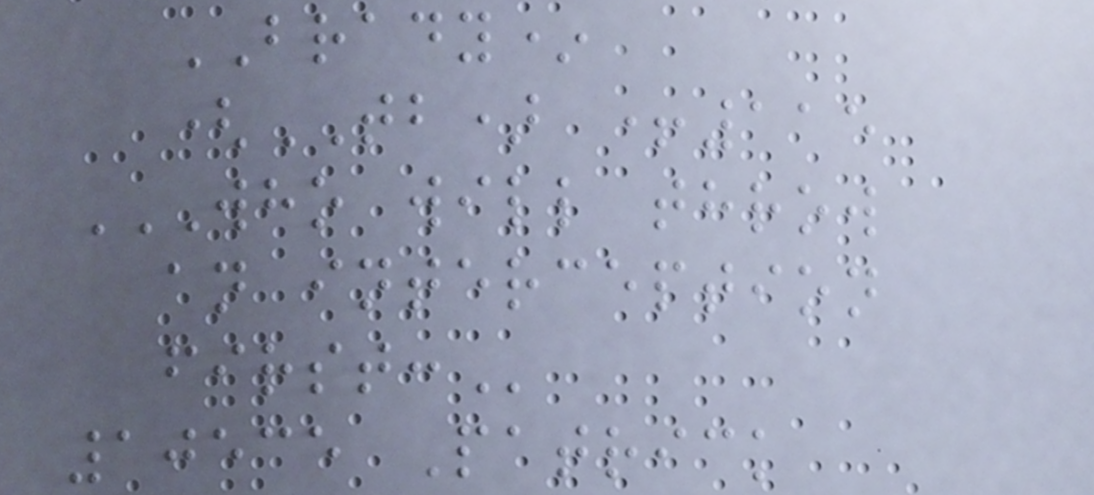BRADY*
(TB) +115
WHO WILL THROW
AN INTERCEPTION
FIRST:
10535 Patrick
